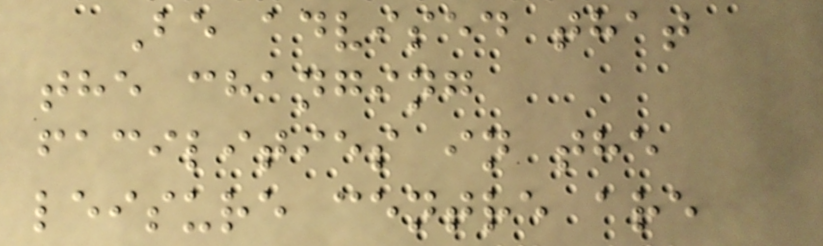Be advised that
the changing
facilities in the
leisure centre are
